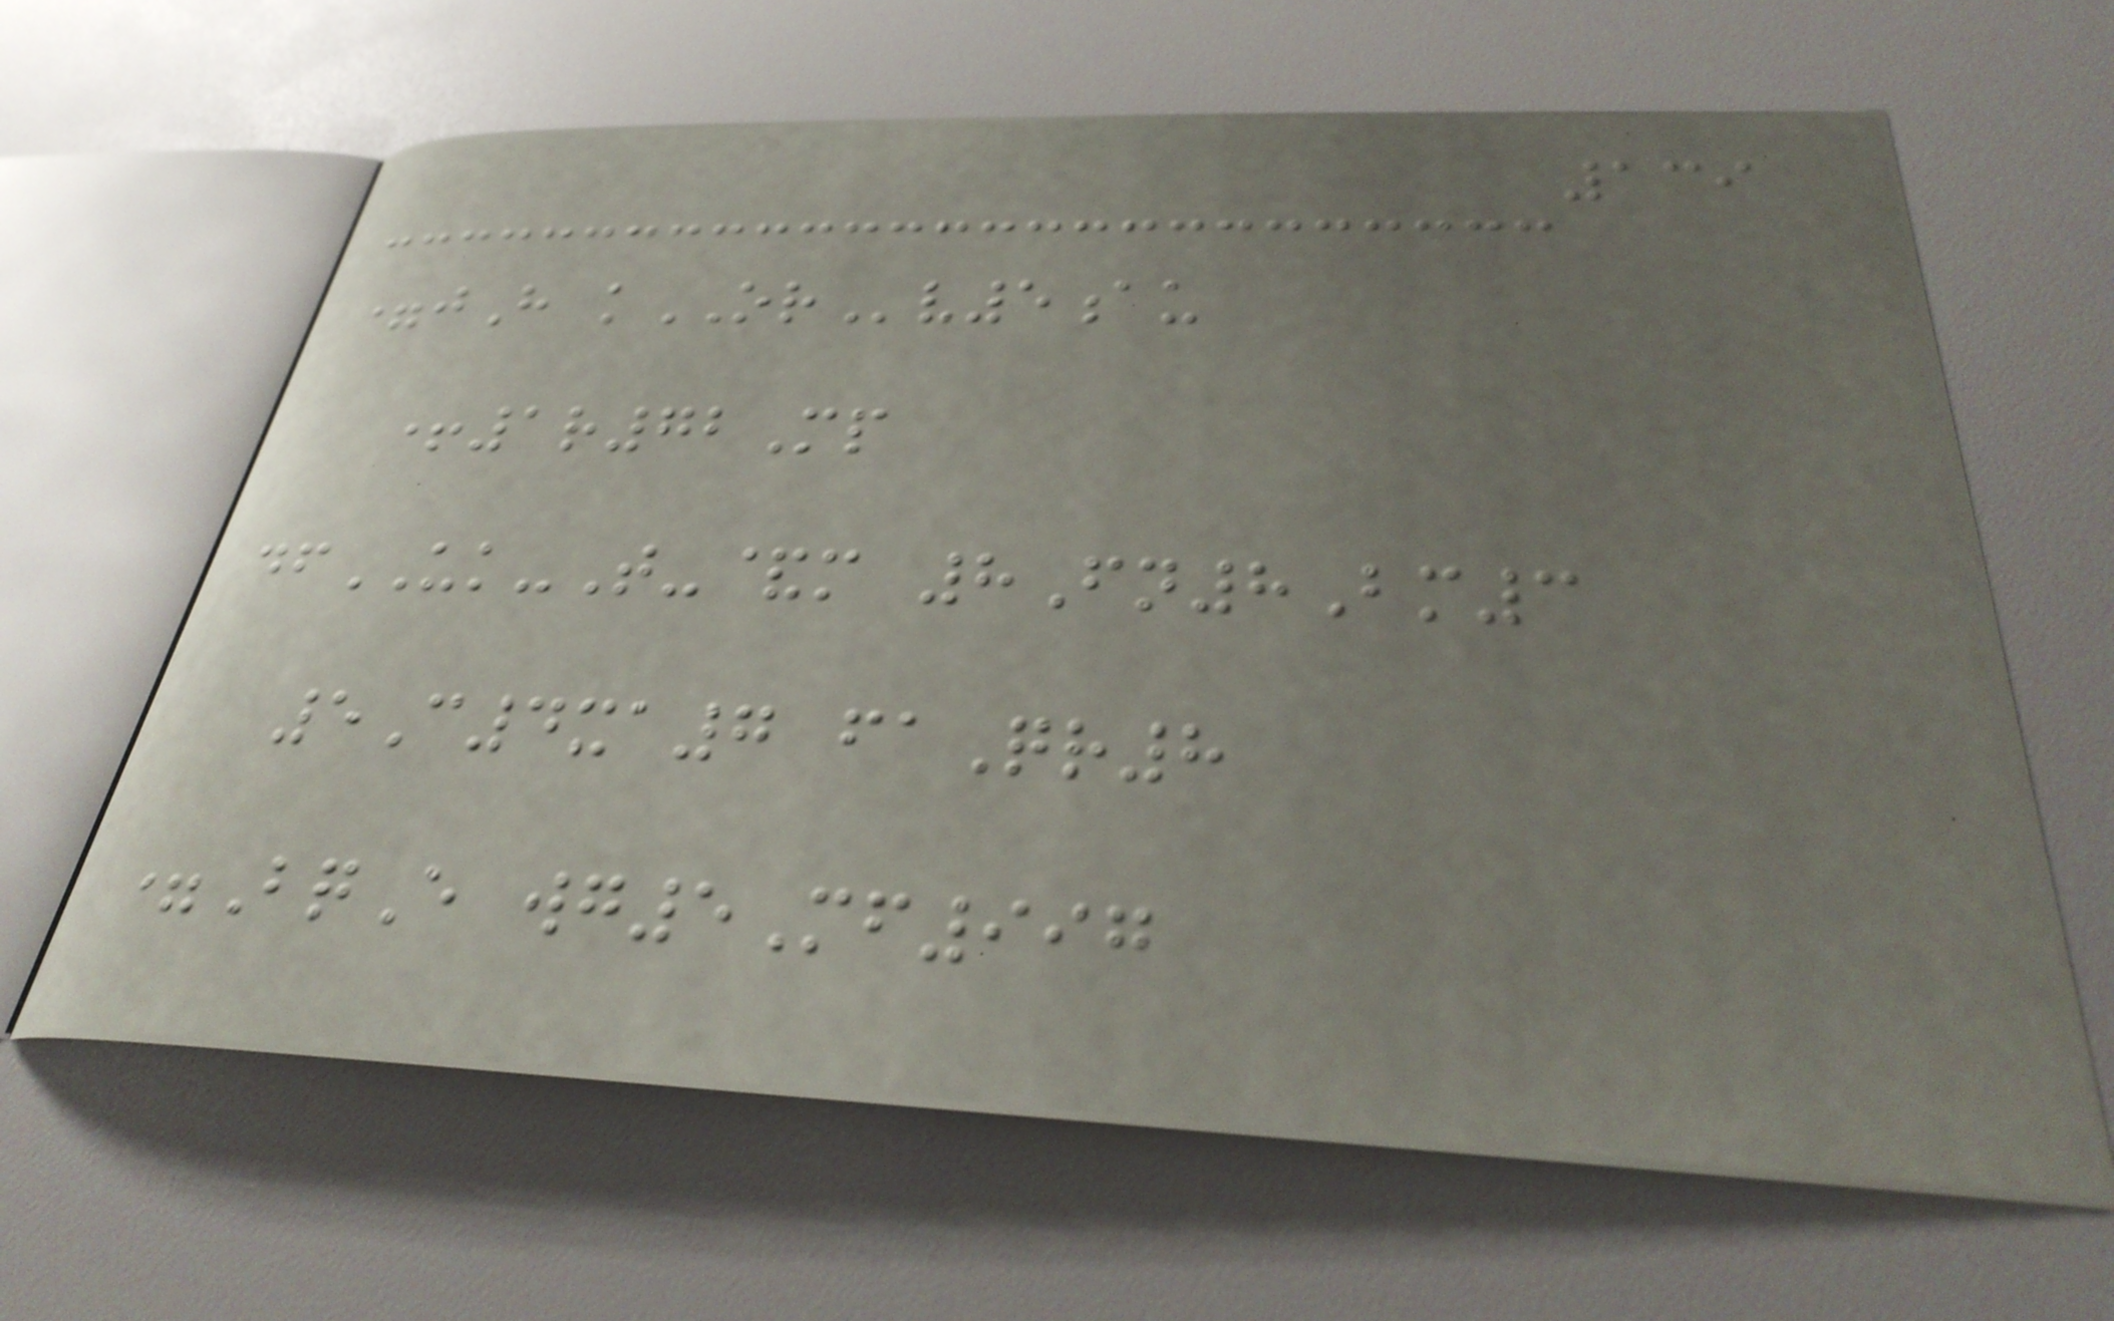139
=jH kORv5au
+1r72Mp
dfUK-T-&m 8Fn8Bm3
5C4xa7 faQr8
=BqE wg5Mf997
